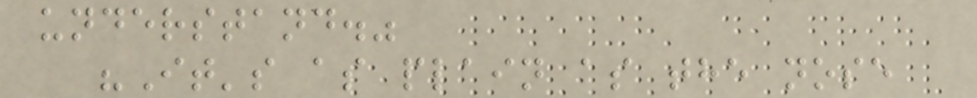understand."
"It's as plain as the nose
